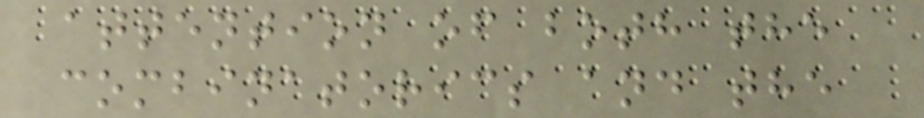attention of both the
combinatorics and the
